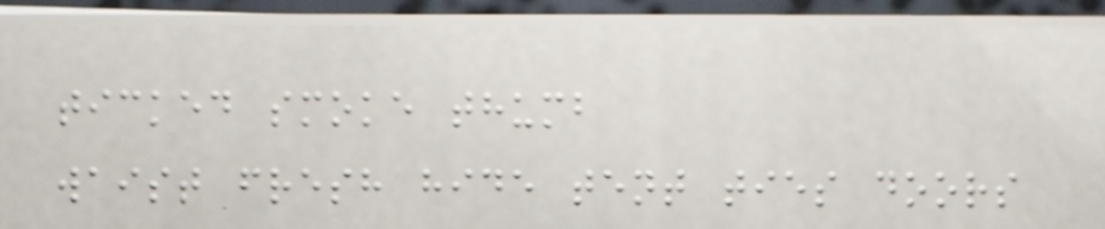ticked smoke thumb
waist fresh hide tent ties doors
